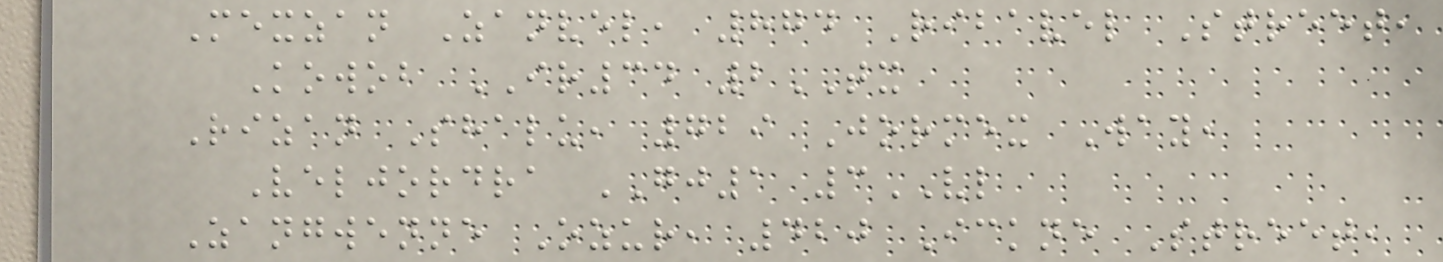Mexzan Zanvel, 874 Ribavel Street,
Kowob IR34 2TX
Rizan Shalu, 729 Jormex Way,
Veljordra GJ1 3VL
Zangwenne Ozur, 420 Ickne Street,
